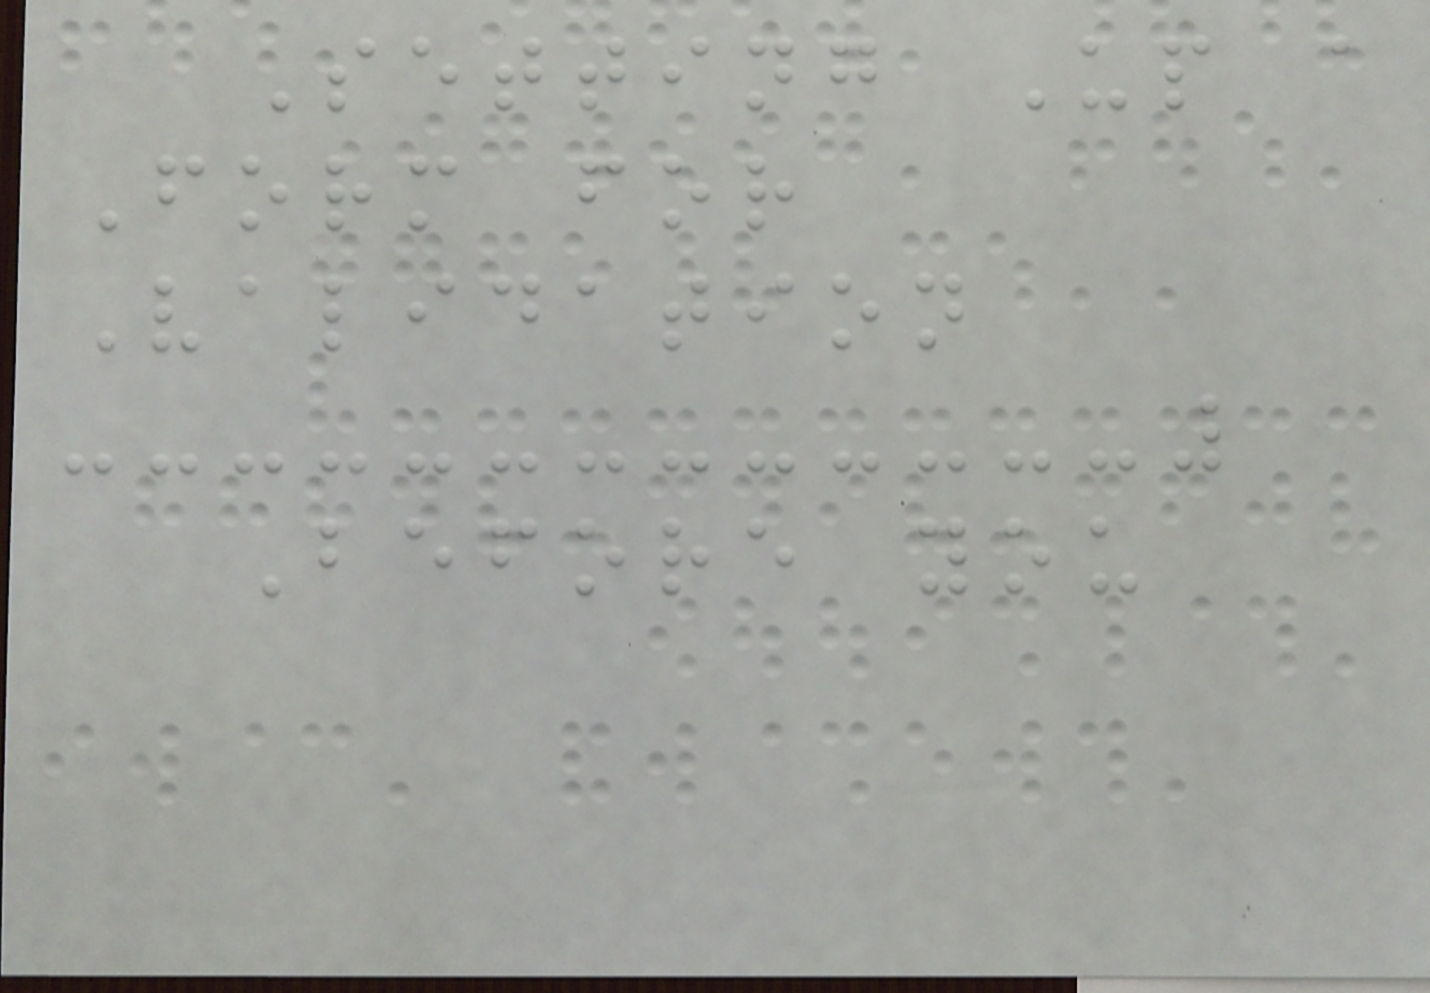Setting Up a
Form for
Validation
Before you
